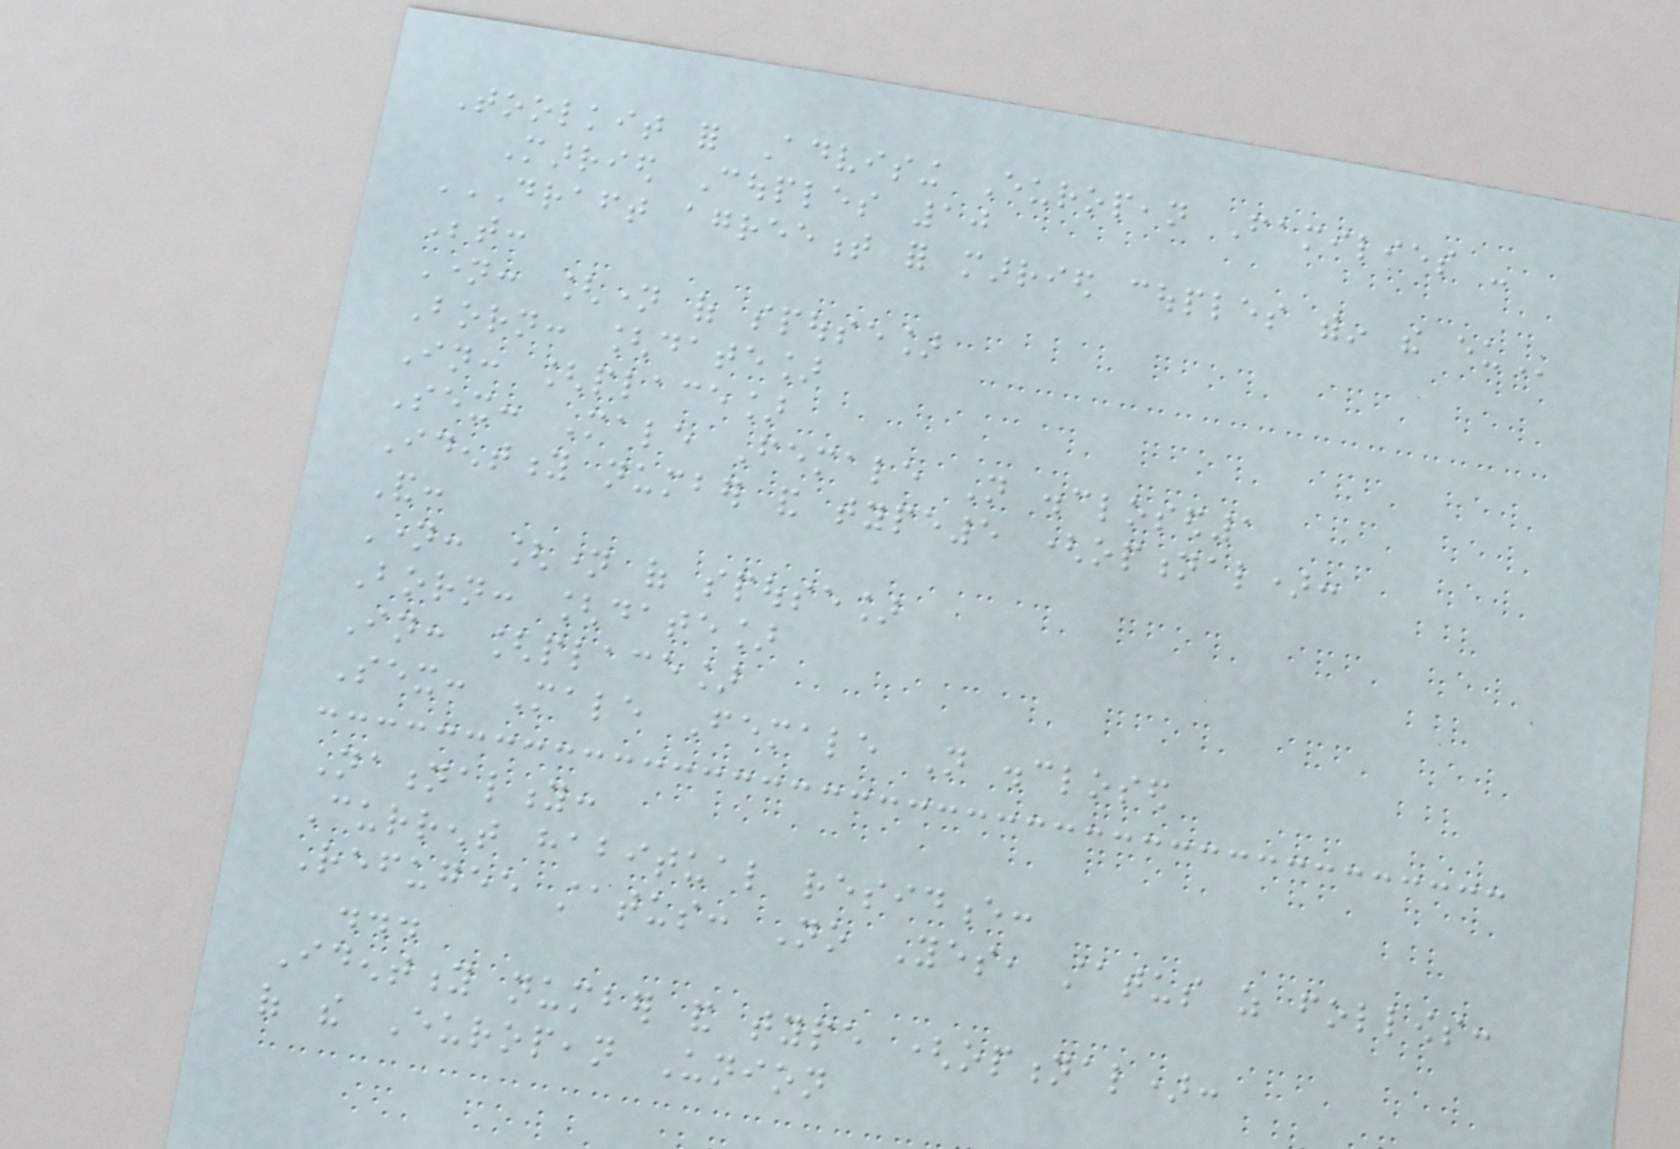Toolkit for Advising European Families -
Married Couples 10
DRAFT AGREEMENT FOR MARRIED COUPLES WITHIN THE EU
Between:
Name: [name of spouse]
Born: [date]
In: [place]
Sex: Male Female Not disclosed1
Identity number and type5 (optional):
And:
Name: [name of spouse]
Born: [date]
In: [place]
Sex: Male Female Not disclosed
Nationality:
Current habitual residence:
Refugee status: No Yes, status as follows:
...
Identity number and type (optional):
of the European Union
